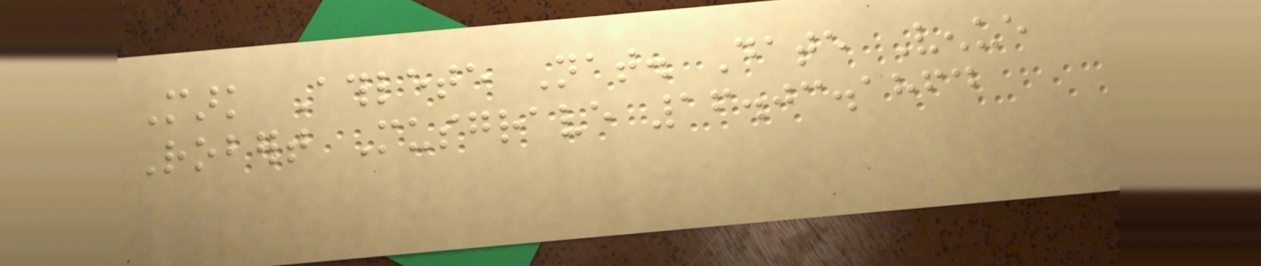Mark Athlete Nat. Date Venue
Robert Musgrave 16.03.1864
